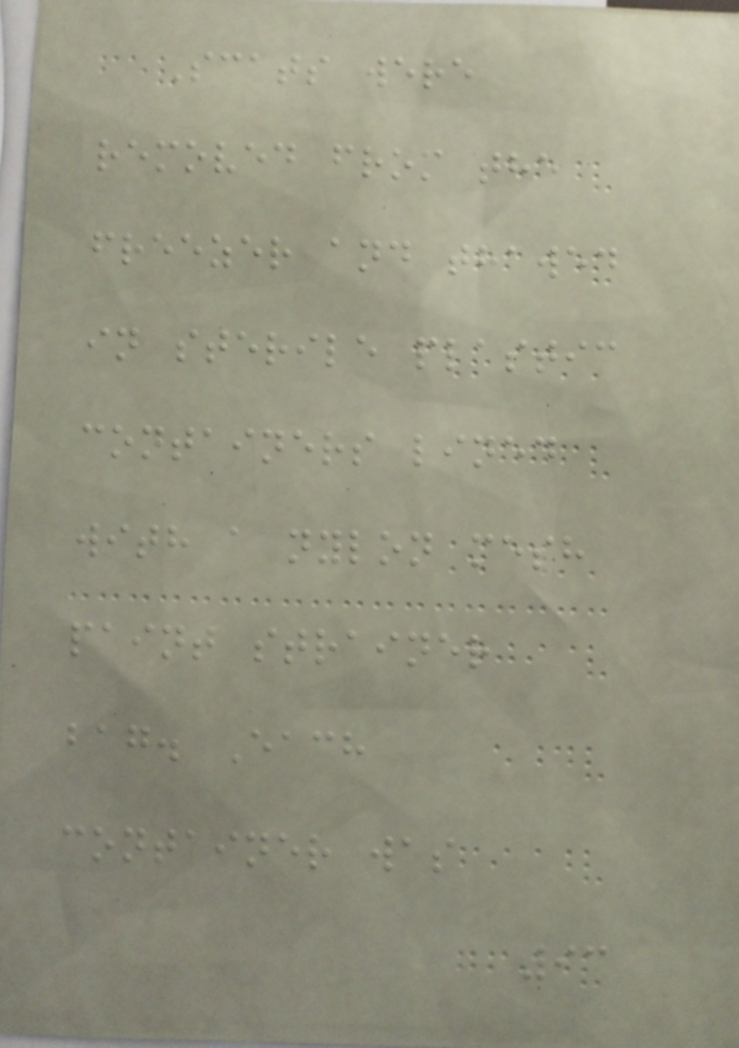Scats were
removed from the
freezer and thawed
in sterile plastic
containers lined
with a nylon mesh
paint strainer
bag. Each
container was
93
